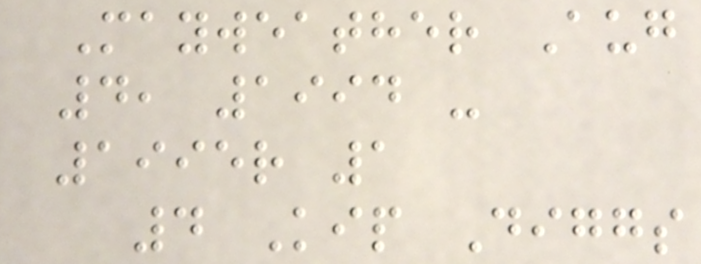Mayweather Aug
4, 1994 -
1995r 1
4 Kip Diggs
